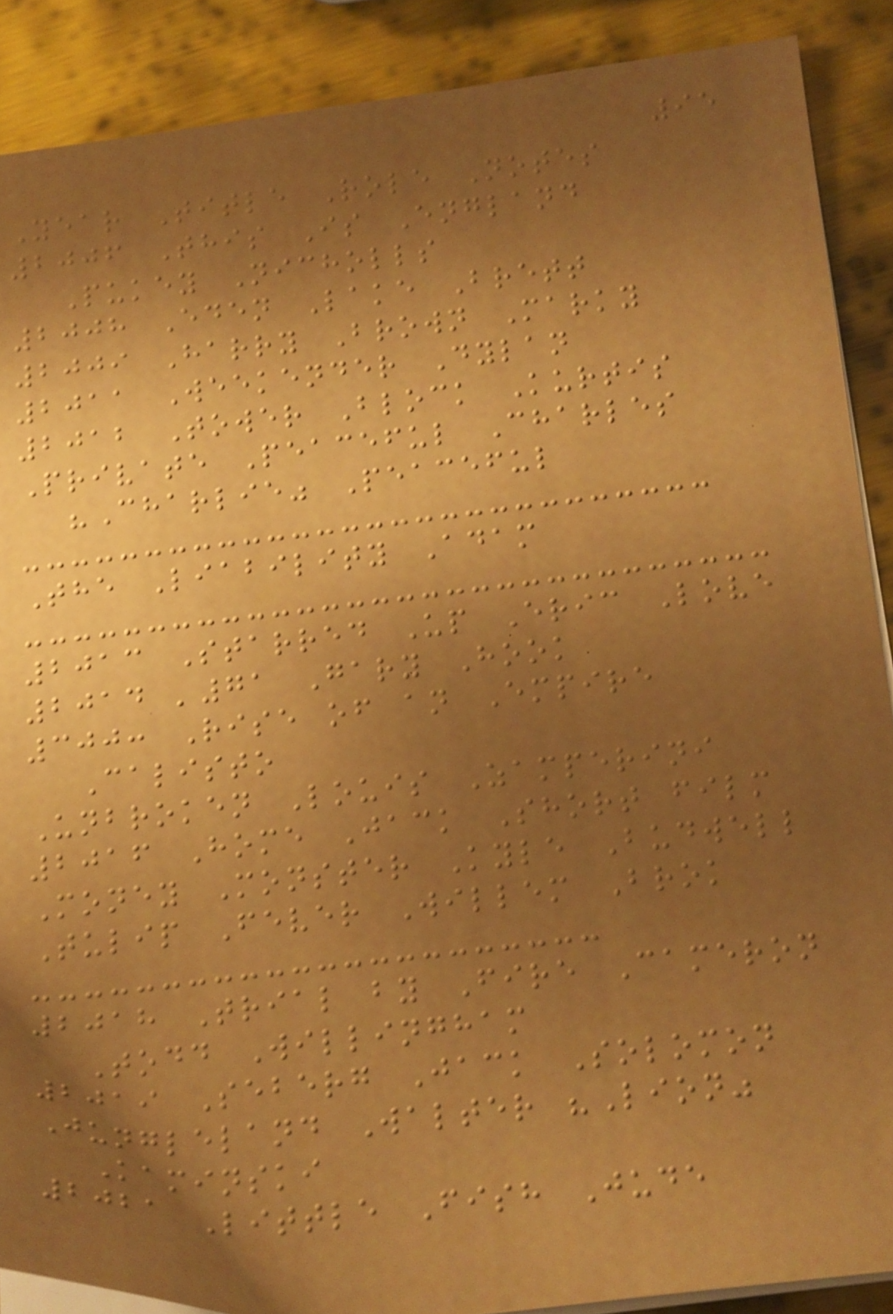95
Year Title Role Notes
2006 This Is England
Pukey Nicholls
2008 Eden Lake Brett
2009 Harry Brown Marky
2011 Weekender Dylan
2012 Tower Block Kurtis
Private Peaceful Charles
"Charlie" Peaceful
The Liability Adam
2013 Starred Up Eric Love
2014 '71 Gary Hook
300: Rise of an Empire
Calisto
Unbroken Louis Zamperini
2016 Home Jack Short film
Money Monster Kyle Budwell
Tulip Fever Willem Brok
2018 Trial by Fire Cameron
Todd Willingham
2019 Seberg Jack Solomon
Jungleland Walter "Lion"
Kaminski
2021 Little Fish Jude
